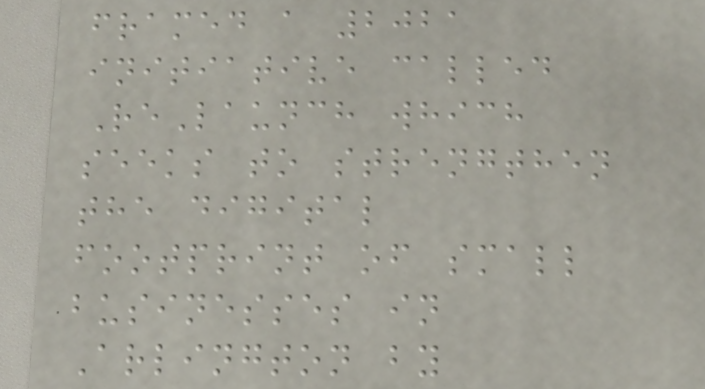framed a 2021
initiative called
ReLaunch which
seeks to strengthen
the digital
footprint of small
businesses in
Arlington by
